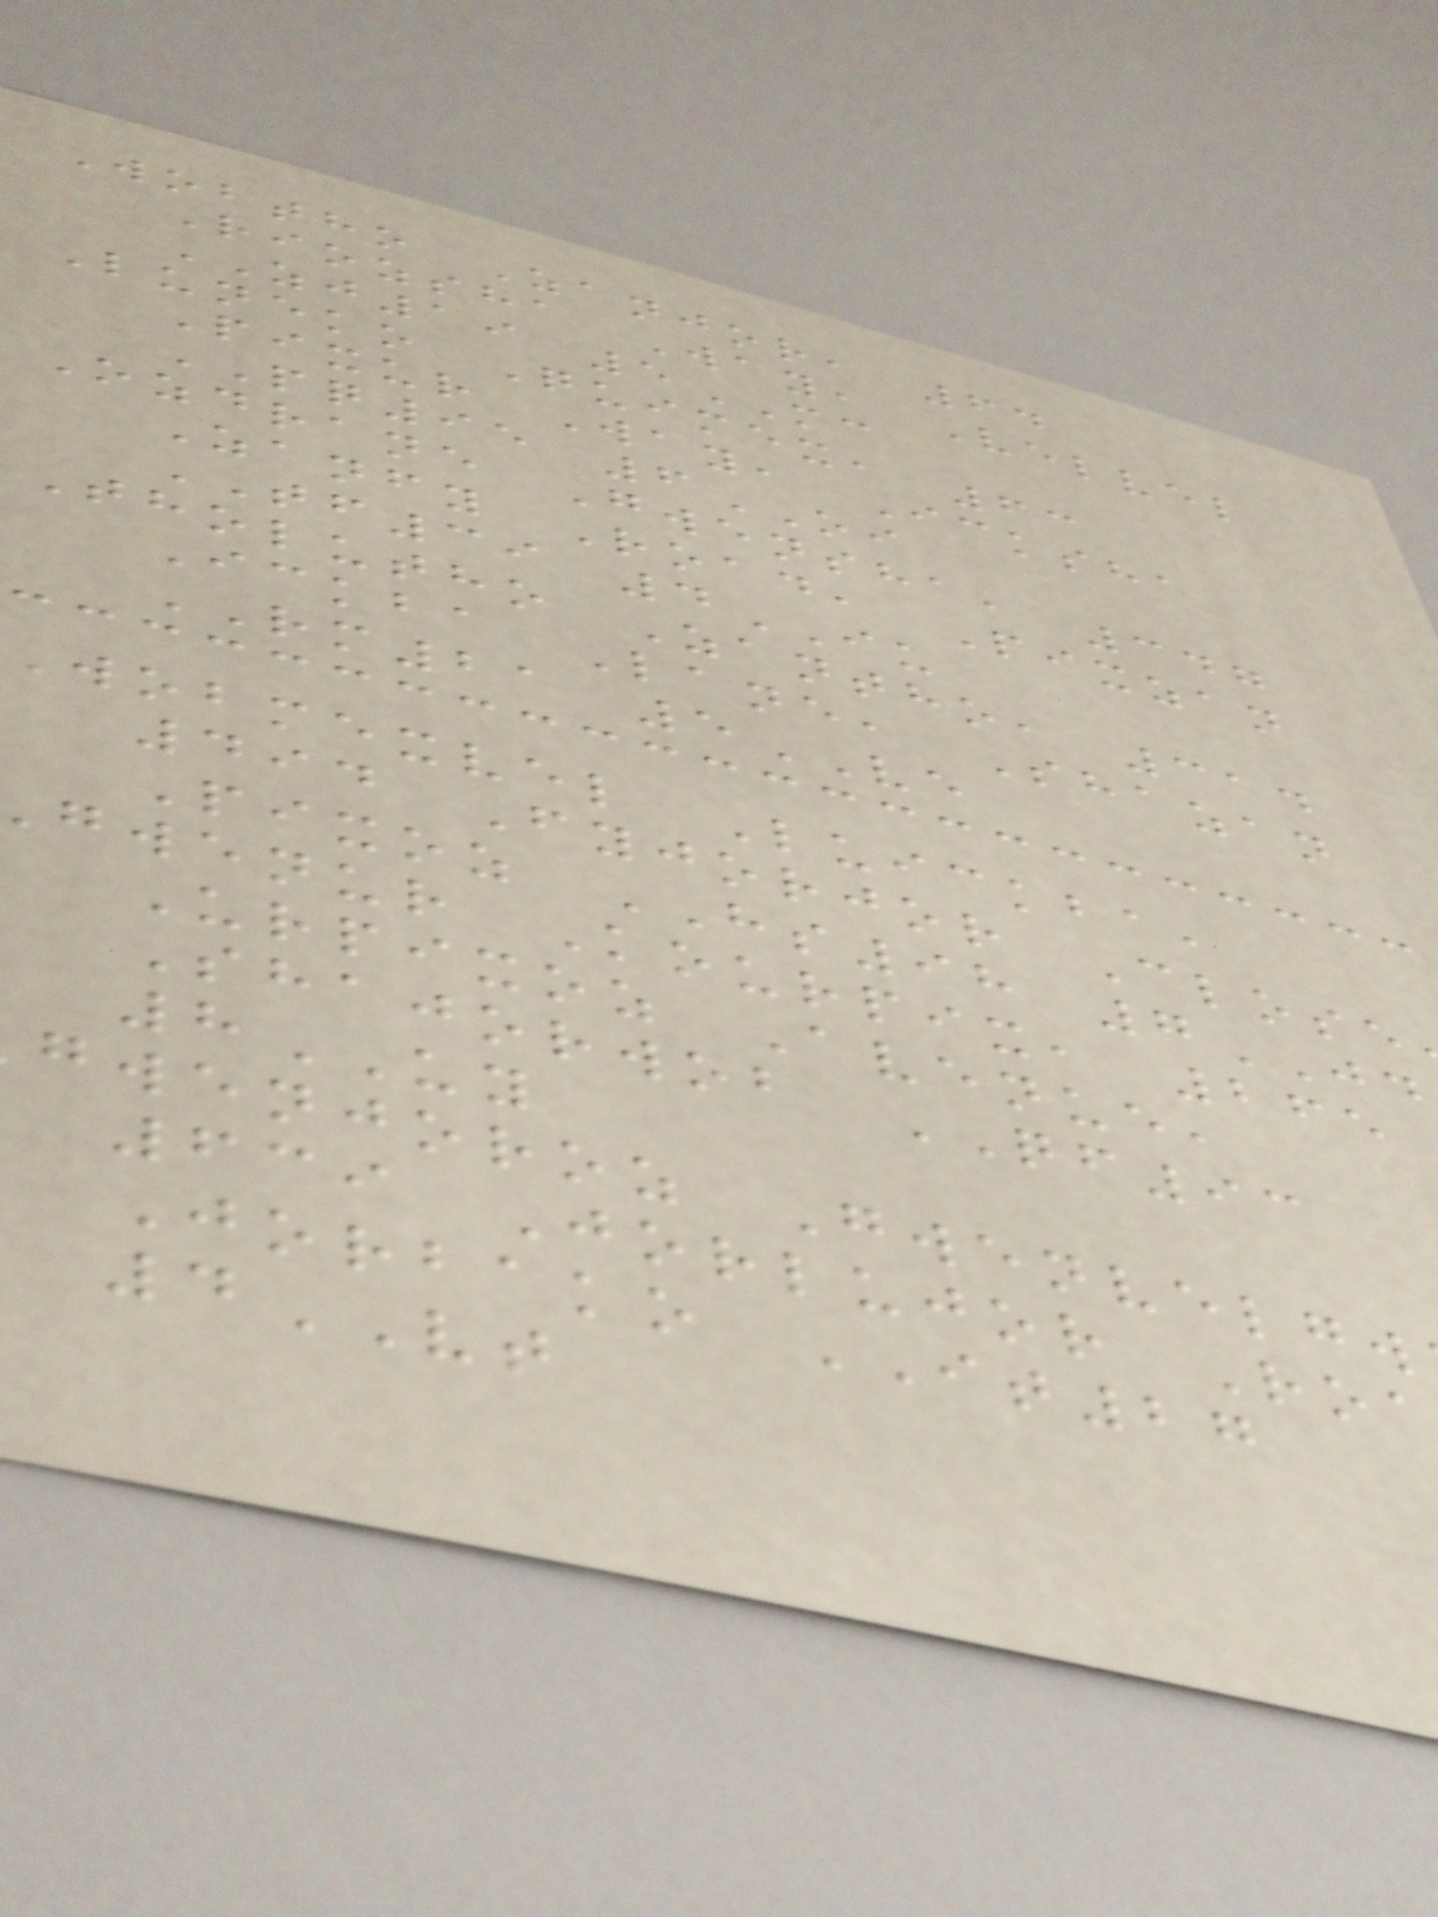Wobtho Zanjor, 64
Riozsha Way, Velvel
ZJ19 5MC
Luneko Quimex, 63
Pixur Way, Icksha
PQ95 6OI
Ozdrane Gwensha, 347
Zanfy Road, Pixzan
TF39 4IU
Tholutho Zantho, 314
Ickba Lane, Shazan
RM21 5VE
Wobmexvel Luickba,
494 Fyjorjor Close
Pixoz HS98 7JD
gwenur Kourpix, 265
Urpixoz Avenue,
Shajorwob QF93
8UY
gwenjoroz Gwenvelgw
639 Jorlujor Roa
Jorbako IT27
4VT
